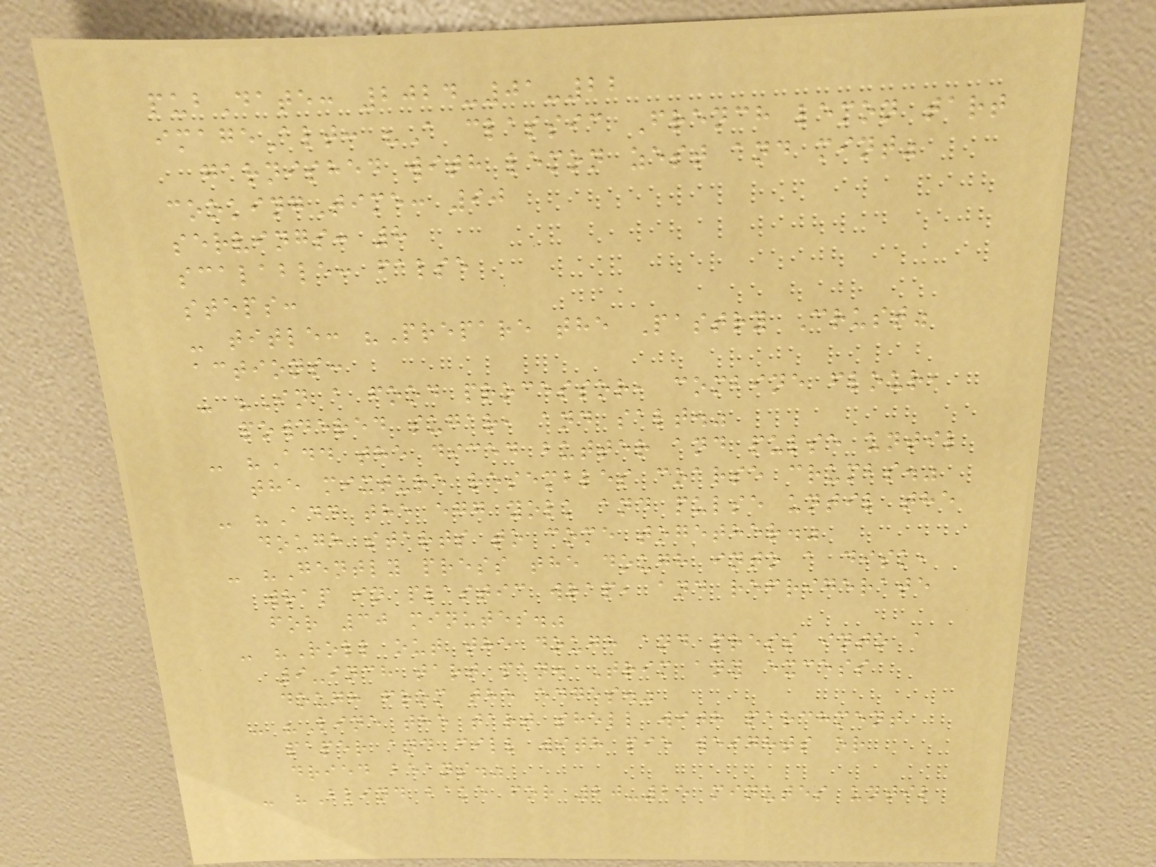pubDate: 2024-01-22
imageAlt: "A classic French lemon tart
garnished with lemon zest and mint"
cookingTime: 90
servings: 8
scalable: false
steps:
- title: "Prepare the Pastry Crust"
actions:
- "In a food processor, combine flour,
powdered sugar, and salt."
- "Add the diced butter and pulse until
the mixture resembles coarse crumbs."
- "Add the egg yolk and pulse until the
dough starts to come together."
- "Gently press the dough into a disk,
wrap in plastic wrap, and refrigerate
for 30 minutes."
- "Roll out the dough and press into a
9-inch tart pan. Trim any excess
dough from the edges."
- "Line the tart shell with parchment
paper and fill with pie weights or
dried beans."
- "Blind bake for 20-25 minutes until
